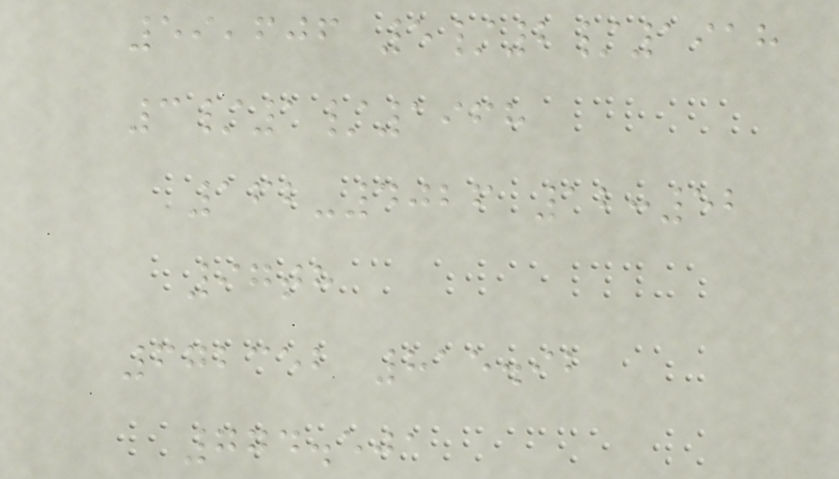59,606 5/2/1918
3/1/1968
162-4026 12:52
97th
672352 815.92
774.501
